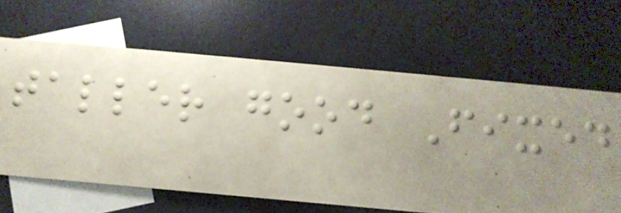taller good Fixed
